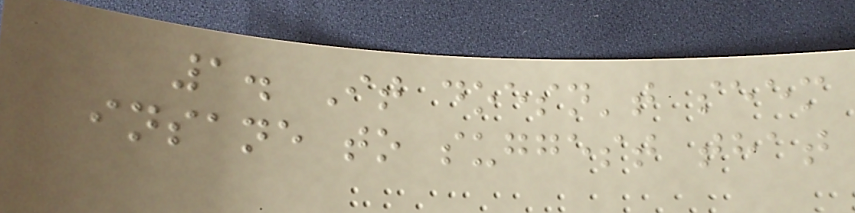1. It doesn't seem
insane to suggest that
